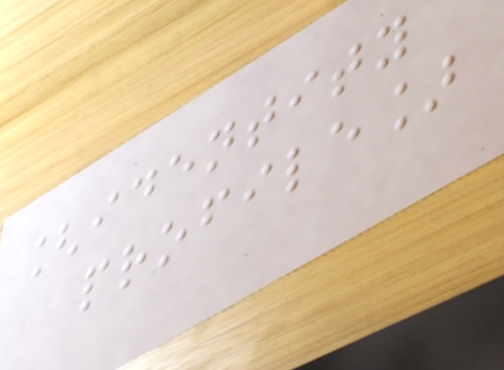[identity
profile]
